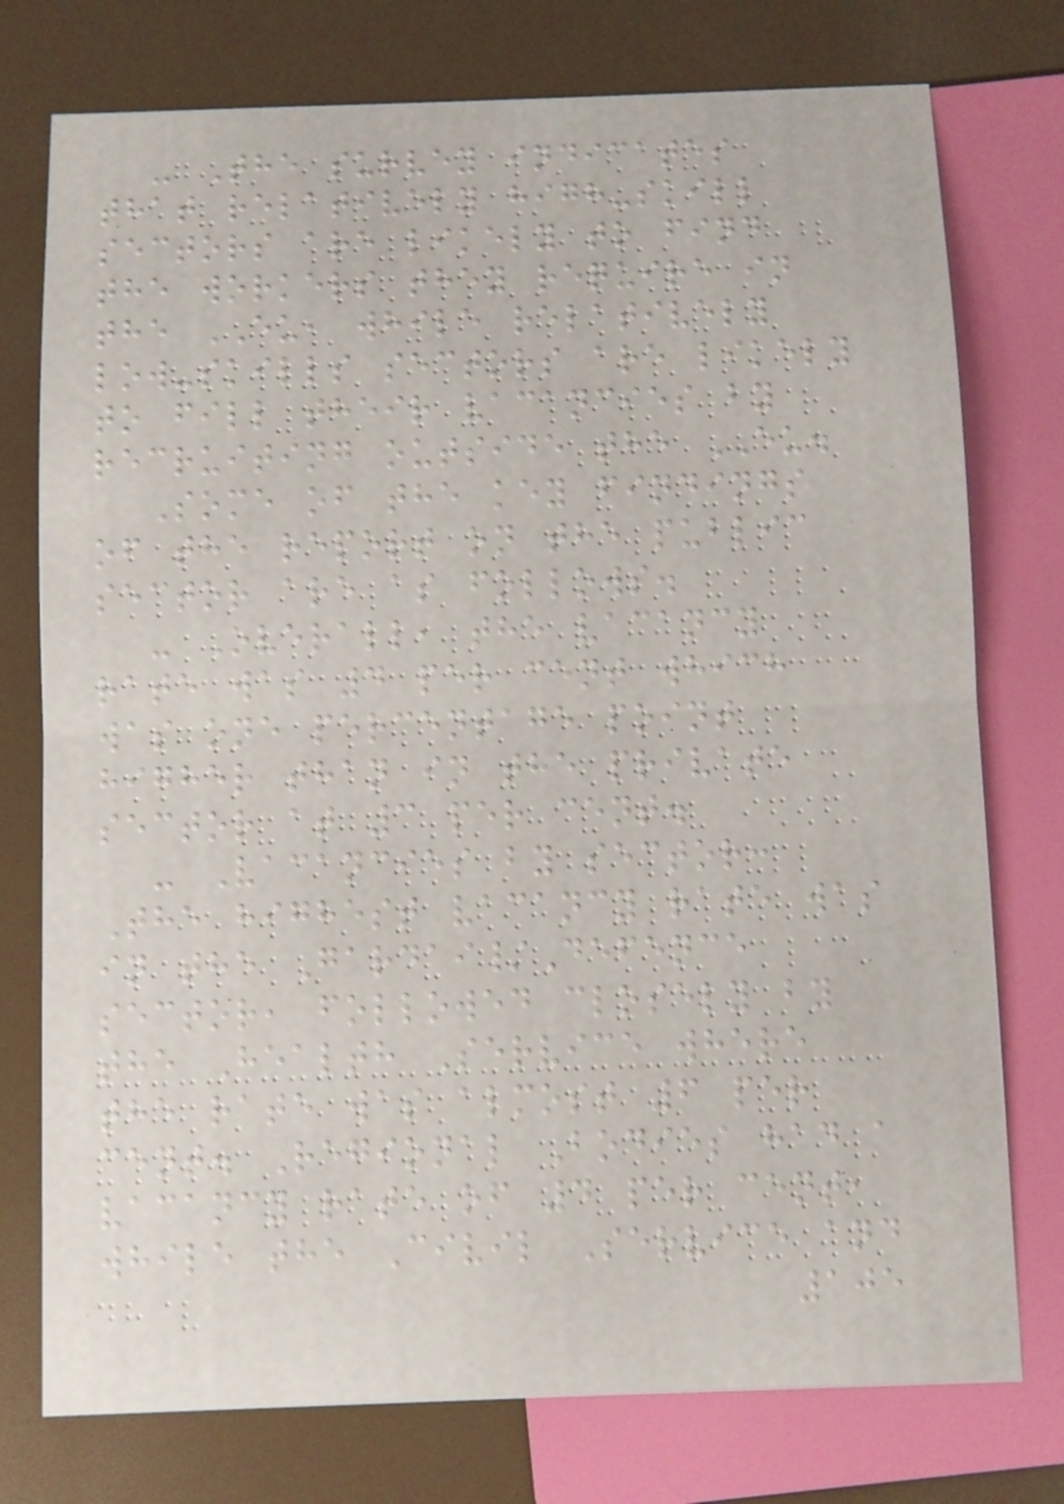- The survey indicates
that relatively high-skill
sectors are likely to find
the workers they require in
the EU, while relatively
low-skills sectors are likely
to fill their vacancies by
recruiting outside the EU.
Some of the key findings
of the report on the public
sector are as follows.
- Overall, the vacancy
rate was 4 per cent which
was one percentage point
higher than in the private
sector at 3 per cent.
- Vacancies by sector:
The highest vacancy rate was
in the Gardai/Defence
sector, followed closely by
the Health Service where
the rate was almost 6 per
cent. Regional Bodies had a
vacancy rate of 4 per cent,
while the Civil Service and
105
